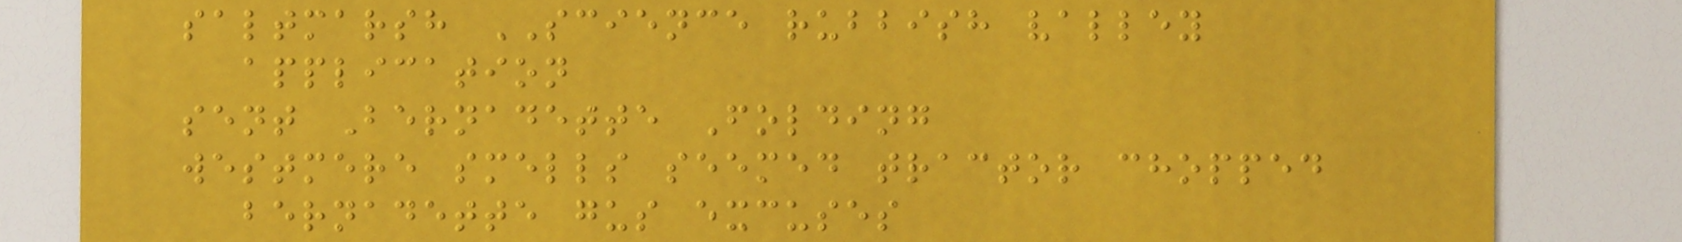saltmarsh SCIENCE rubbish valley
application
sent Bernadette Folding
westmere smells seemed tractor chopped
bernadette gus excuses
